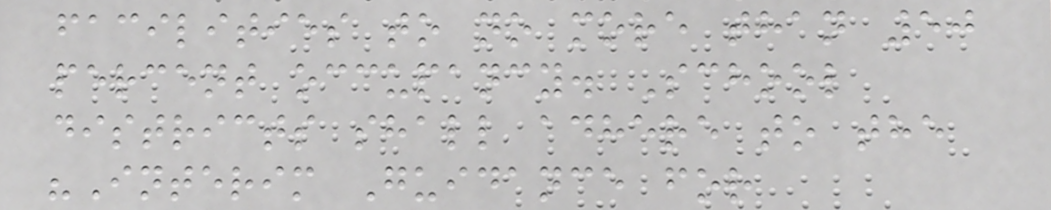facilities to no more than 50
percent occupancy. School
districts shall adhere to the
"Interim Guidance for
